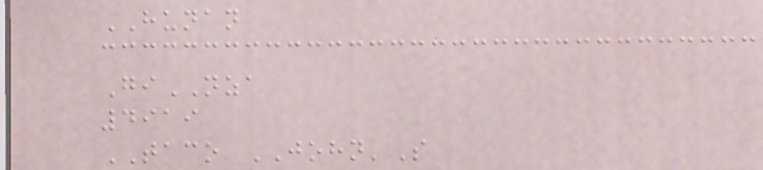HUNAN
GiNZA
4919
TACO JOHN'S
